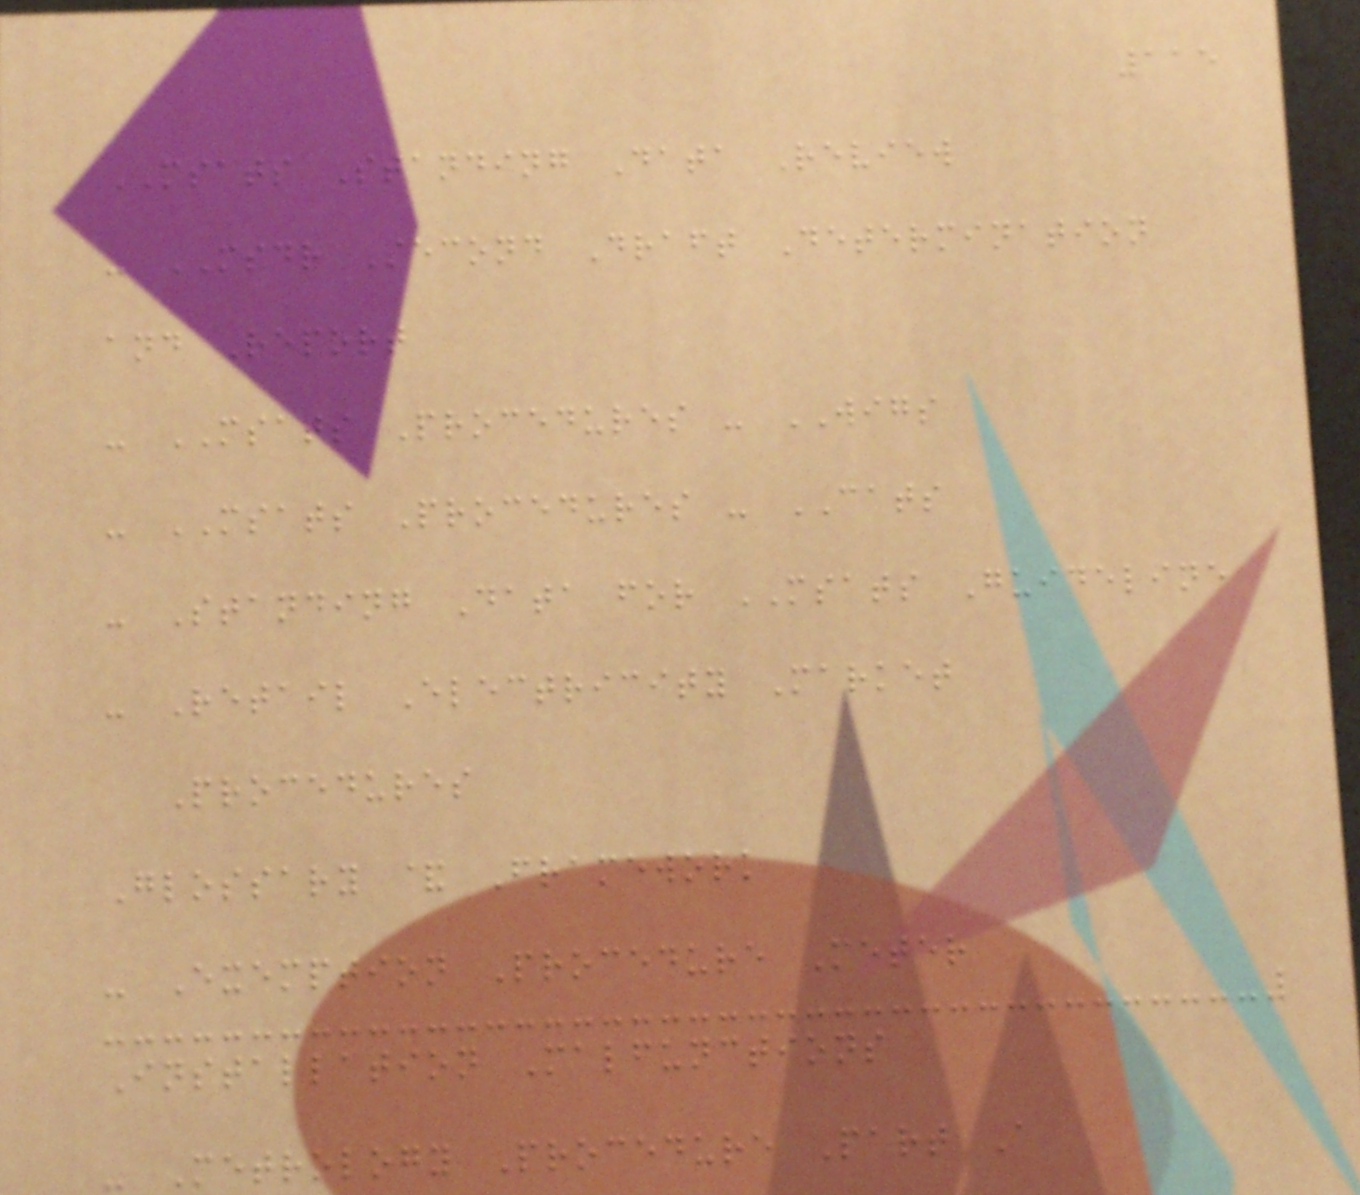115
MSATS Standing Data Review
- MSDR Second Draft Determination
and Report
- MSATS Procedures - WIGS
- MSATS Procedures - CATS
- Standing Data for MSATS Guideline
- Retail Electricity Market
Procedures
Glossary & Framework
- Exemption Procedure Meter
Installation Malfunctions
- Metrology Procedure Part A
